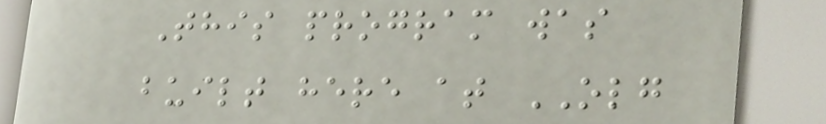This program was
built here at OLG
